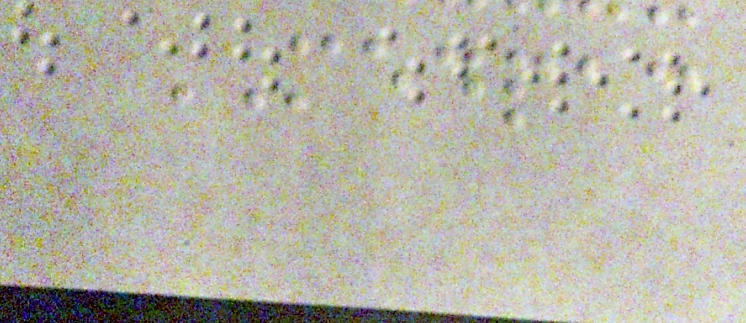MEDPAC
